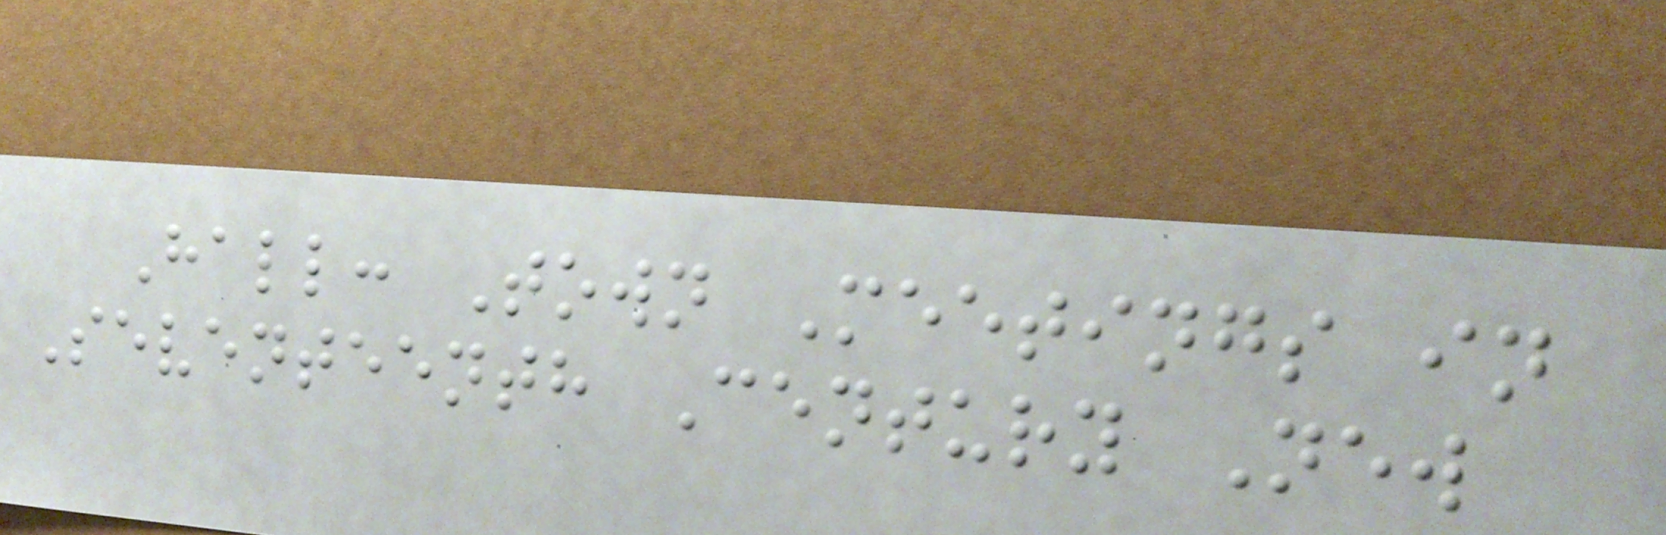Hall: Town Meetings in
Seventeenth Century New
